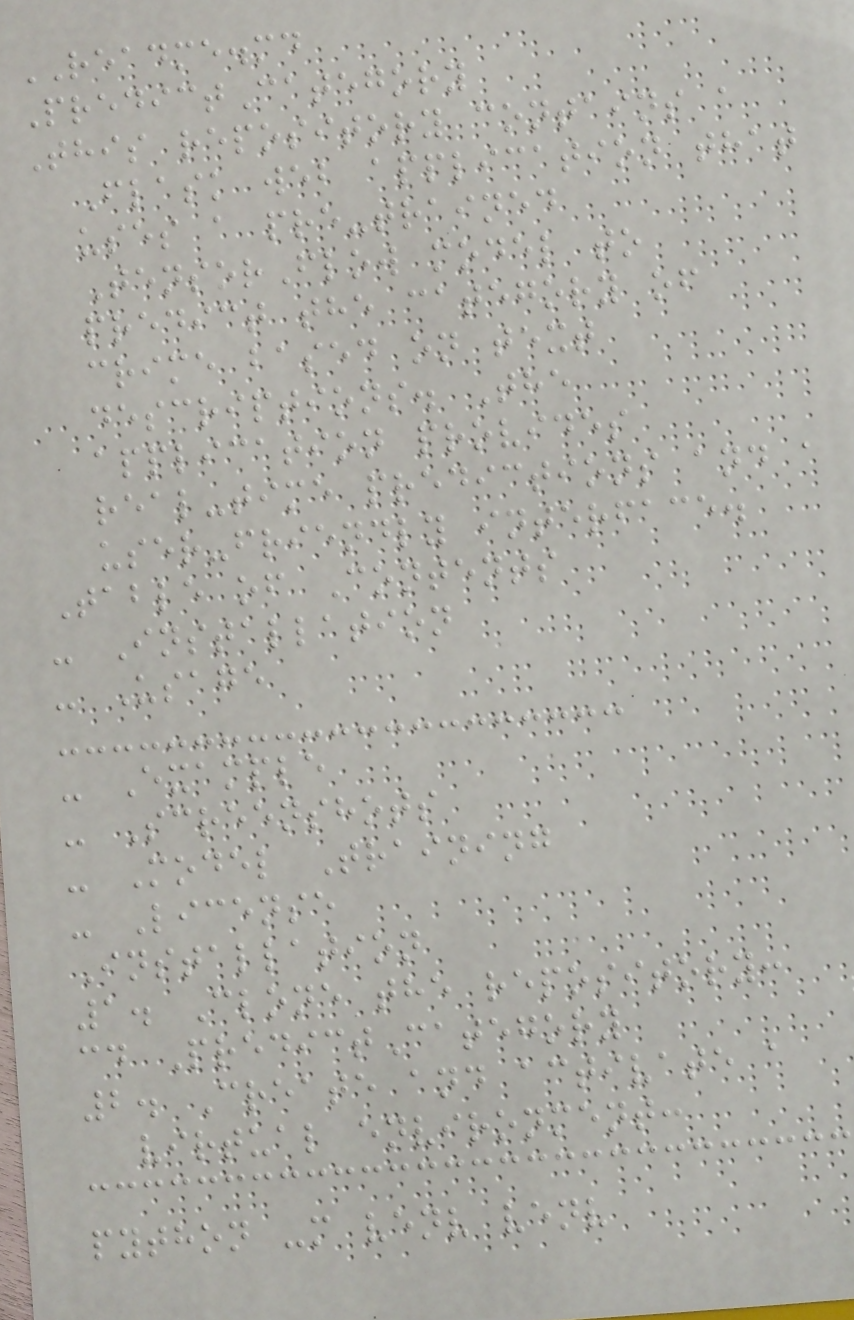README.md
PredictCategory
This repository contains a
Flask web application that
uses a pre-trained
TensorFlow model to
predict the category of
crime based on text
descriptions. The
application provides
real-time predictions and a
user-friendly interface.
Table of Contents
- Installation
- Usage
- Example
- Screenshots
- Model Training
- License
Installation
1. Clone the repository:
cd PredictCategory
2. Create and activate a
virtual environment:
python -m venv venv
